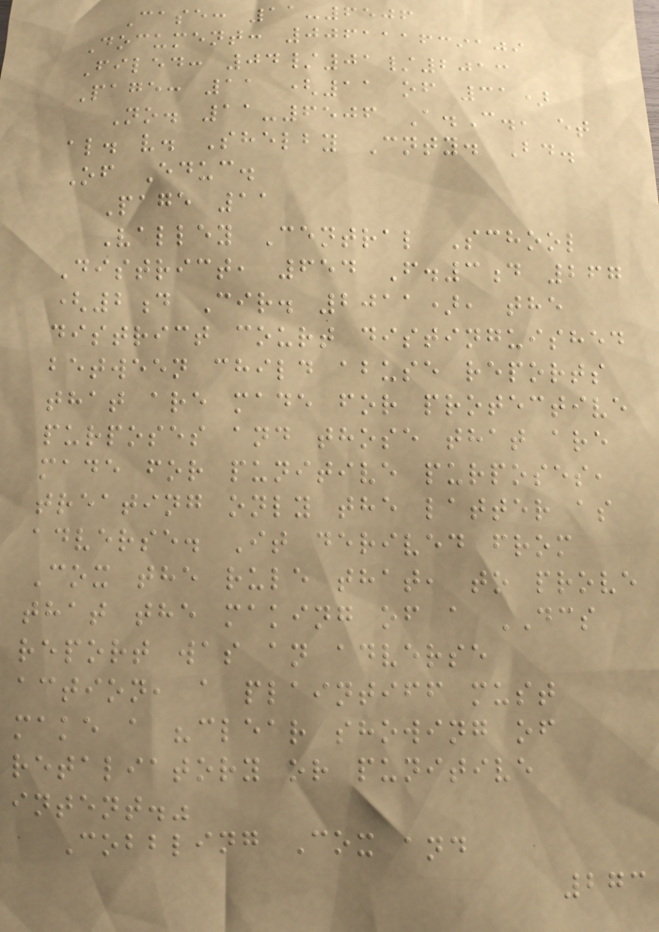Case: 11-6506
Document: 006111639109
Filed: 04/01/2013
Page: 11 (11 of 31)
No. 11-6506 A.C., et
al. v. Shelby Cnty. Bd.
Of Educ.
Page 11
Valley Central School
District, 654 F.3d 267
(2d Cir. 2011), the
district court distinguished
between child abuse reports
that are made for protective
purposes and those that are
made for punitive purposes,
treating only the latter as
adverse. It derived from
Cox the rule that, to prove
that the making of a DCS
report was an adverse
action, a plaintiff must
make a "clear showing of
retaliatory or punitive
intent."
Cobbling Cox and
273
